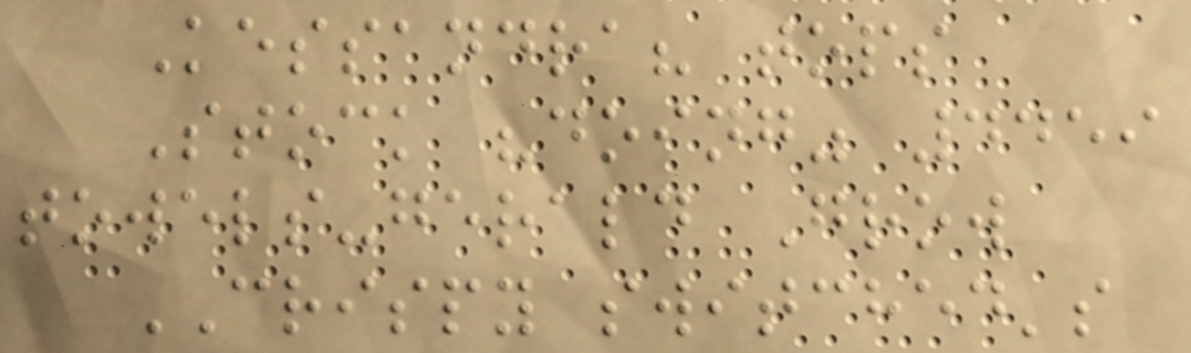Kessandra? tops
Stock "doing" 4459
towels-gerald Grow
CRISPY switched's
